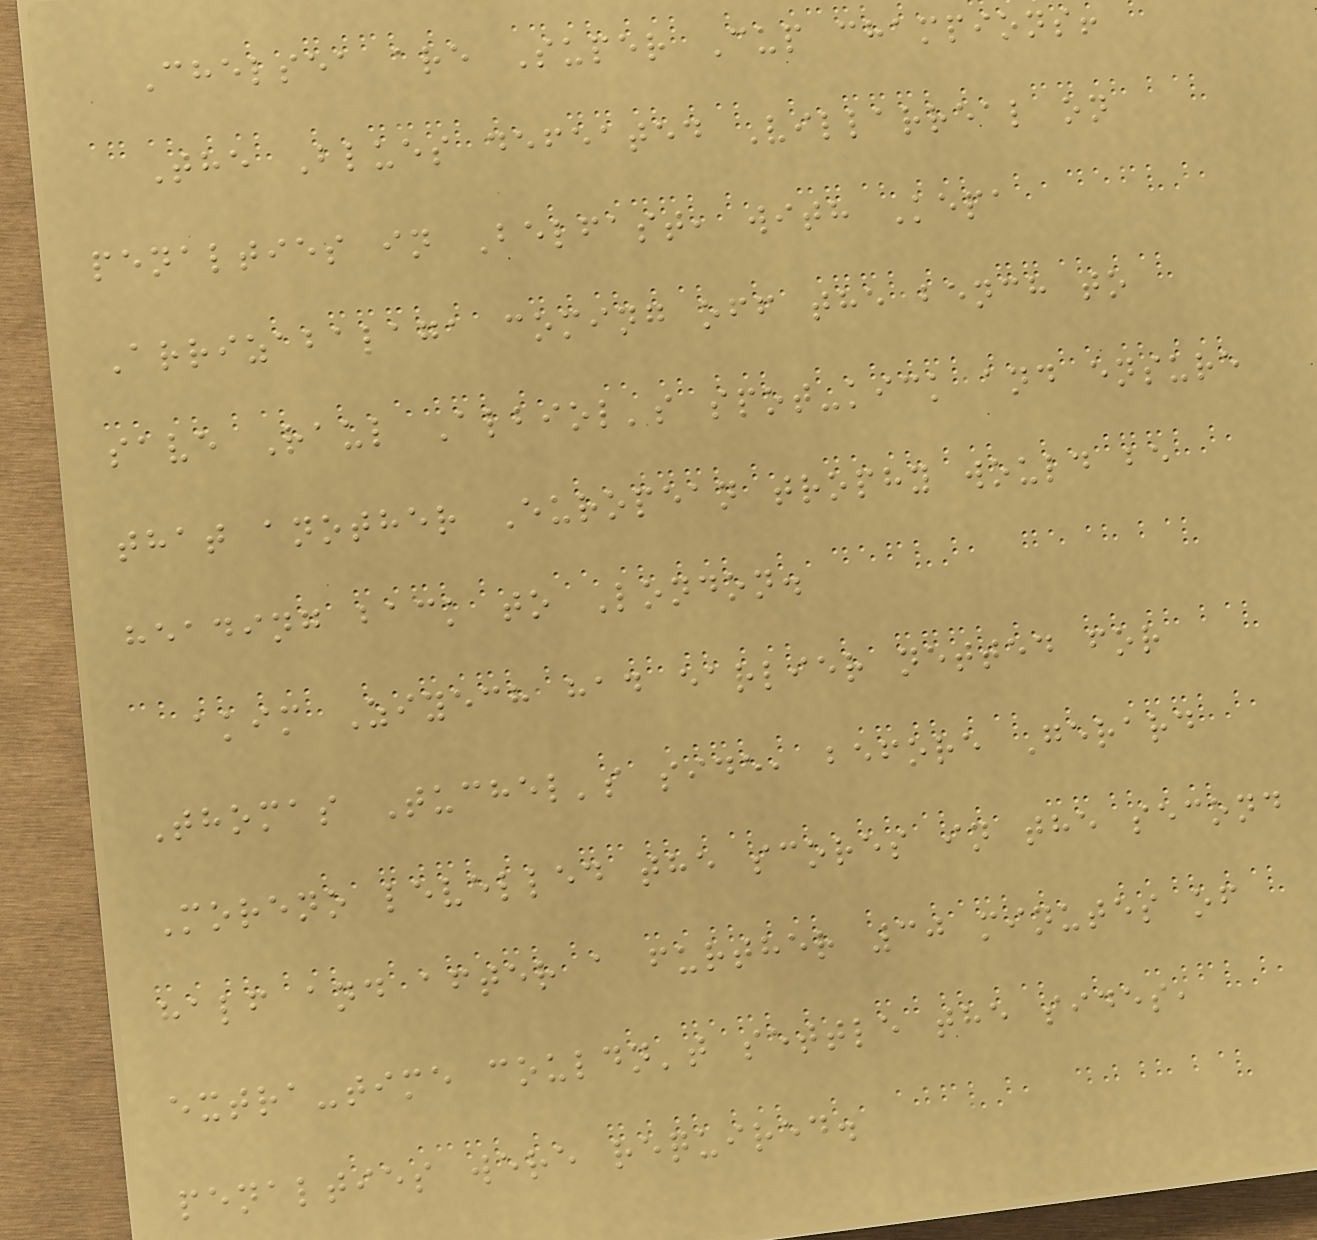Chelsea are Super Cup champions!
The Blues defeated Villarreal on
penalties in Belfast, with Kepa
Arrizabalaga coming off the bench to
save Raul Albiol's spot-kick and ensure
that another European trophy would be
heading back to London.
akim Ziyech had earlier netted for
Thomas Tuchel's side, before Gerard
Moreno levelled the scores in the second
half and after a further 30 minutes of
extra-time couldn't settle the sides,
penalties were required.
